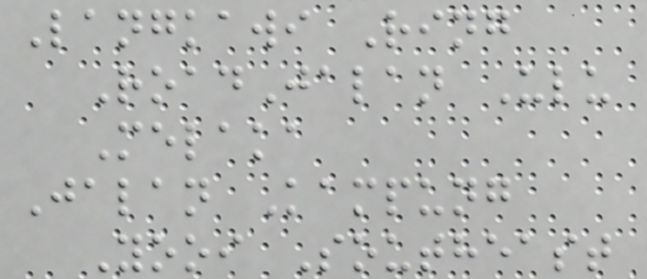Langkawi Ring
RoadJalan Ulu
Melaka
Jalan Kampung
Yooi Southeast
